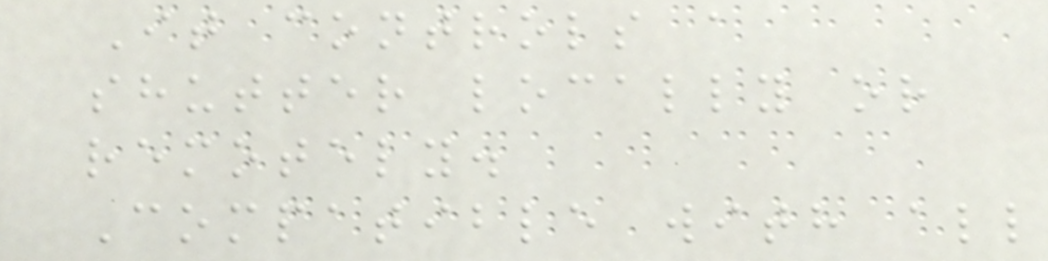It controls a
shutter locally or
remotely.
Compatible with all
